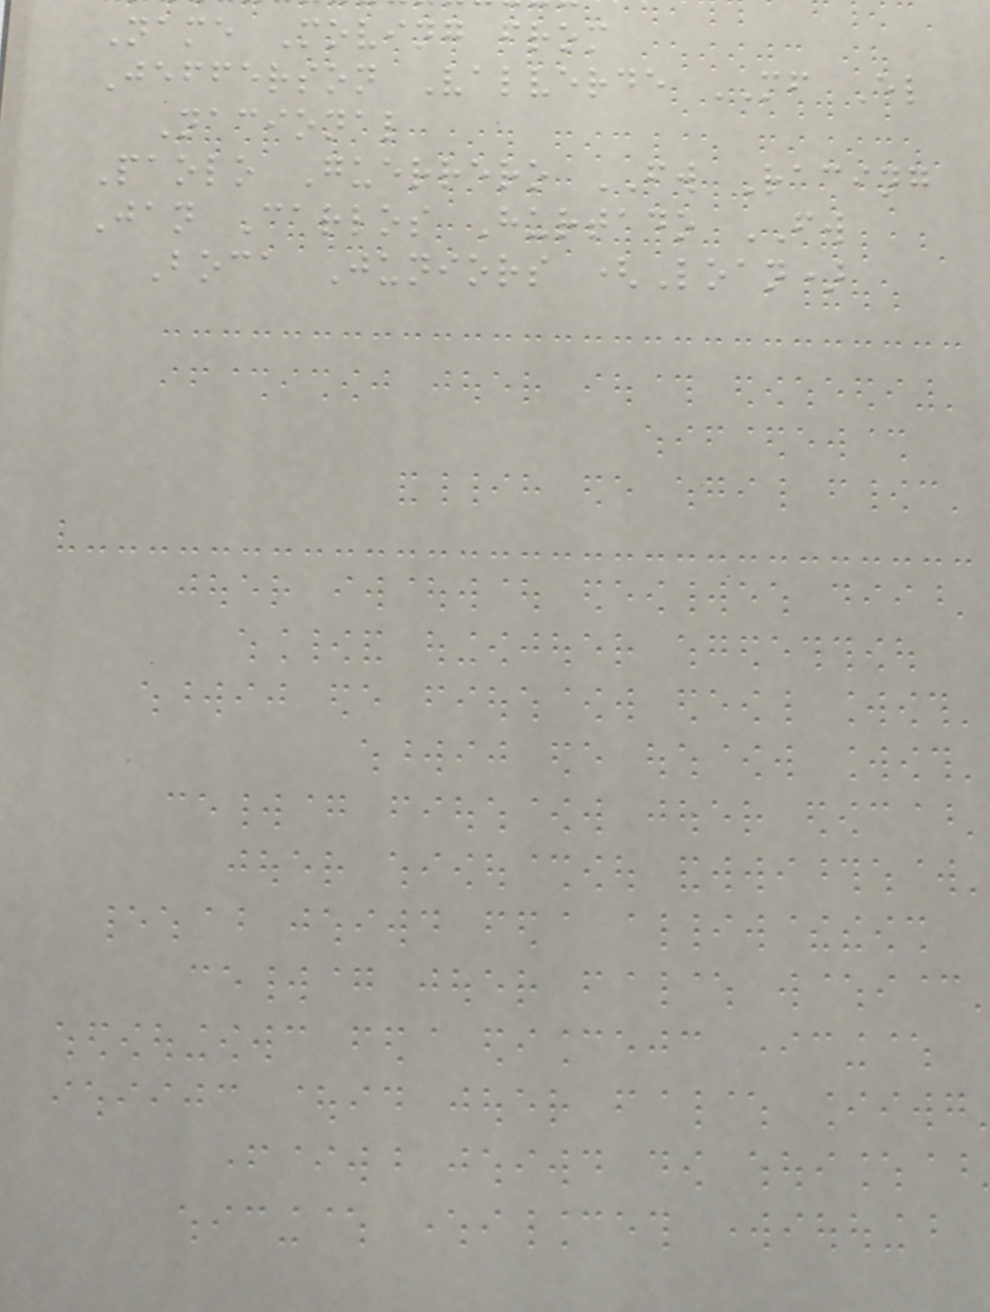Name Moving from
Jefferson Valverde MF El
Nacional
Paolo Guerrero FW Racing
Jan Carlos Hurtado FW
Boca Juniors (Loan)
